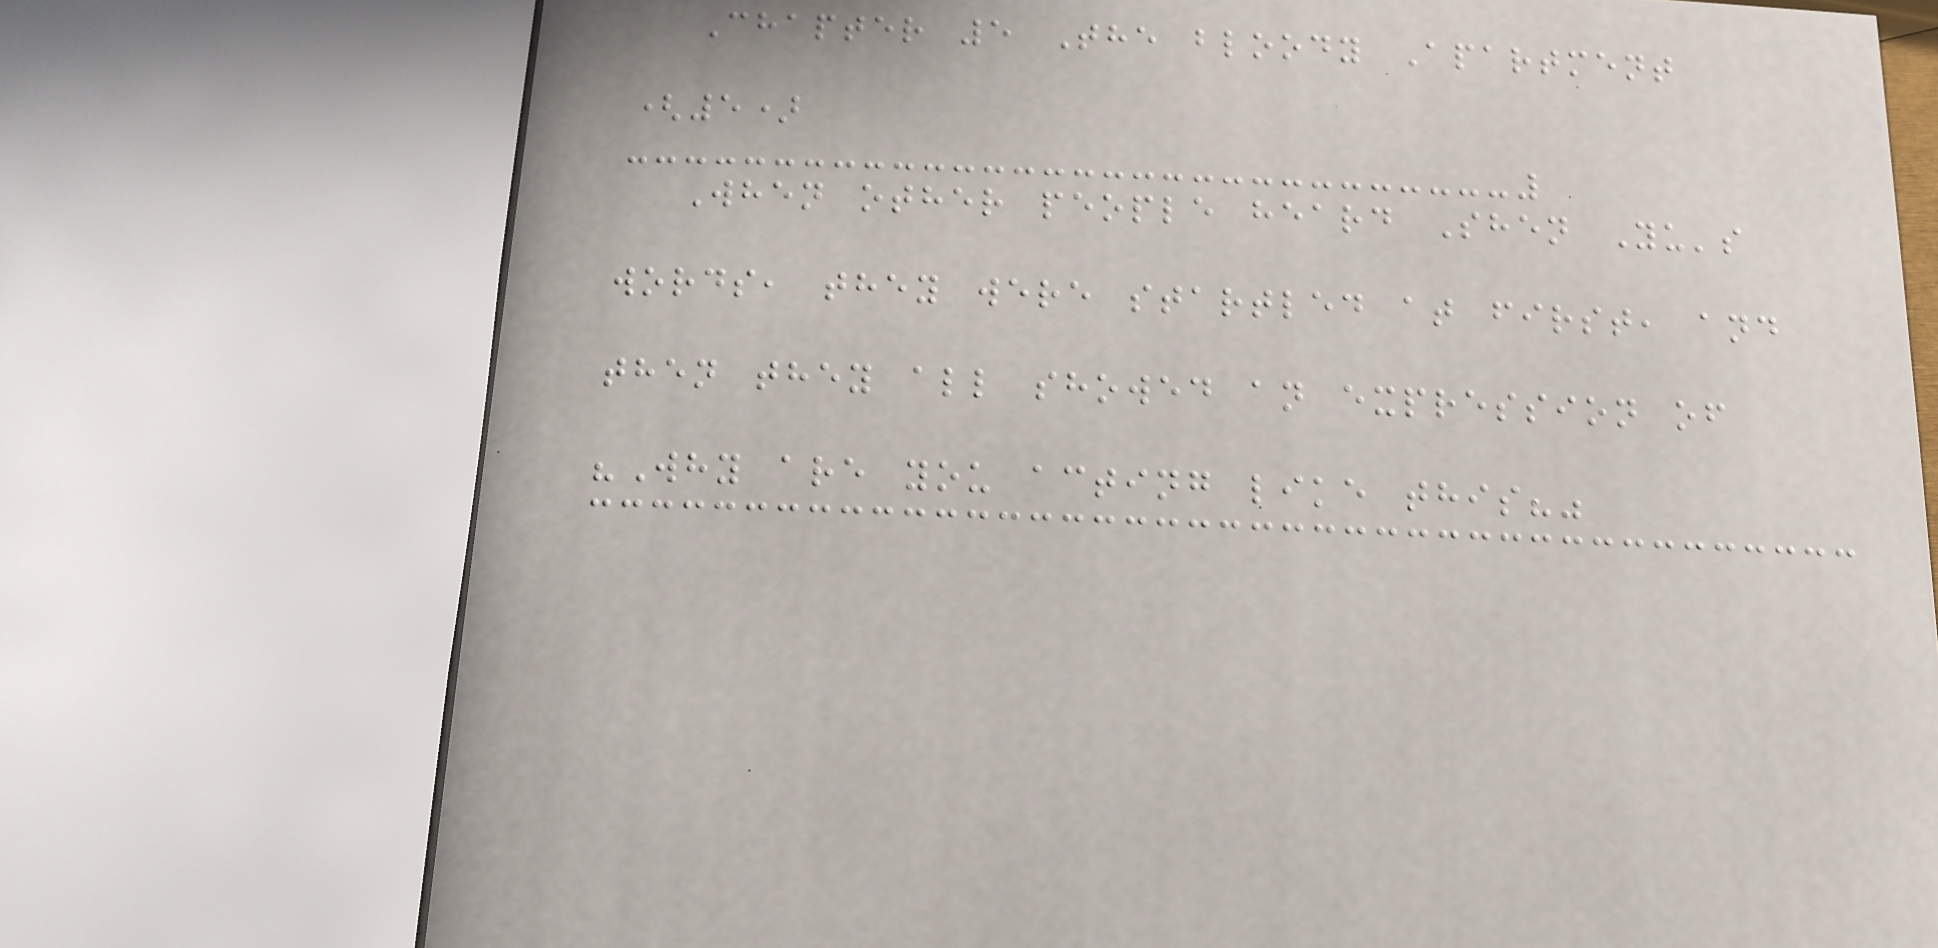Chapter 5 The bloody Apartment
(5)
When other people heard Shen Yu's
words, they were startled at first, and
then they all showed an expression of
"Why are you acting like this?"
